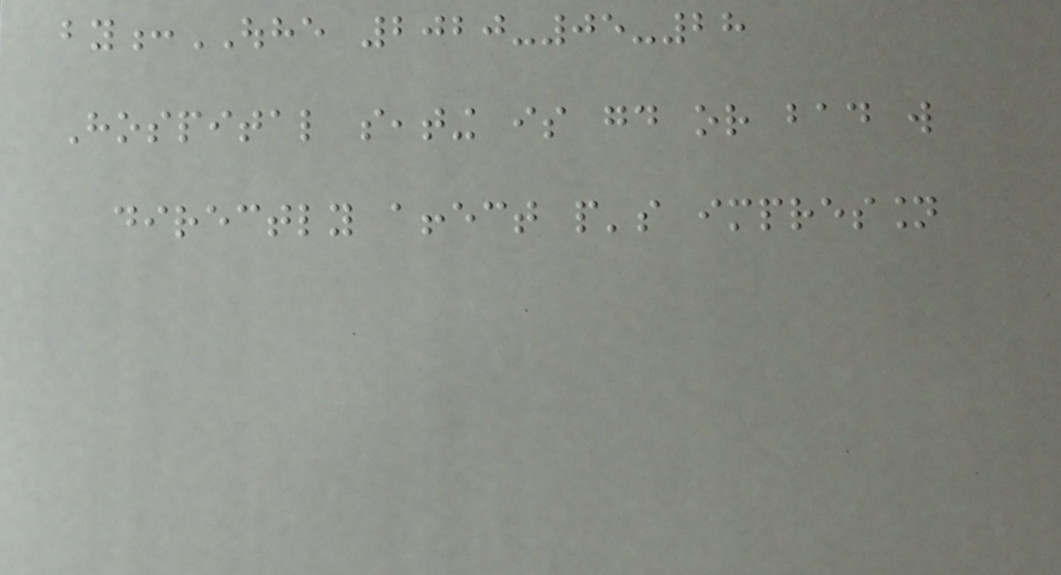by:OUHE 2020-05-28
Hospital seating is good or bad will
directly affect people's impression
